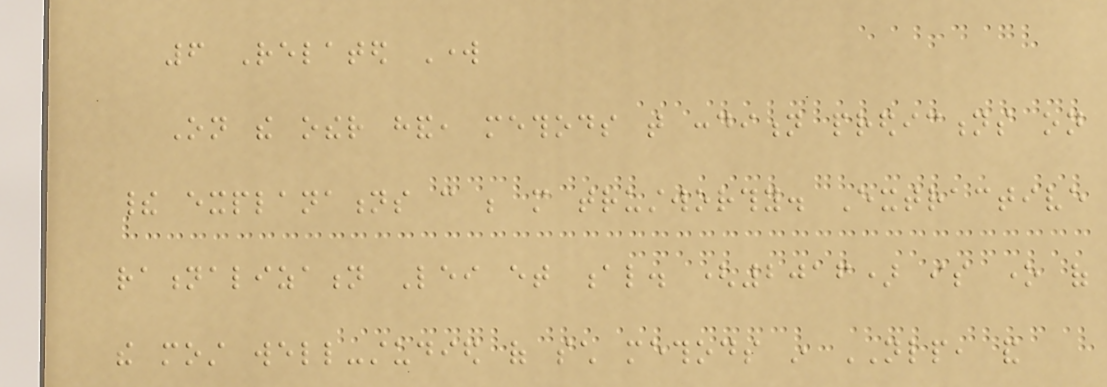6 Related Work
On the other hand, methods that condition predictions on
their explanations can be more trustworthy. Extractive
rationalization Lei et al. (2016) is one of
the most well-studied of such methods in NLP, and
